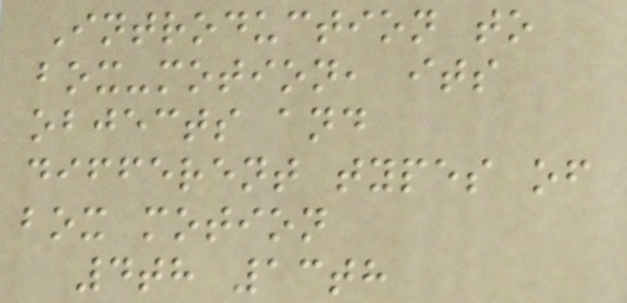Introduction to
box-motion, its
objects and
different types of
box motion
4th 13th
